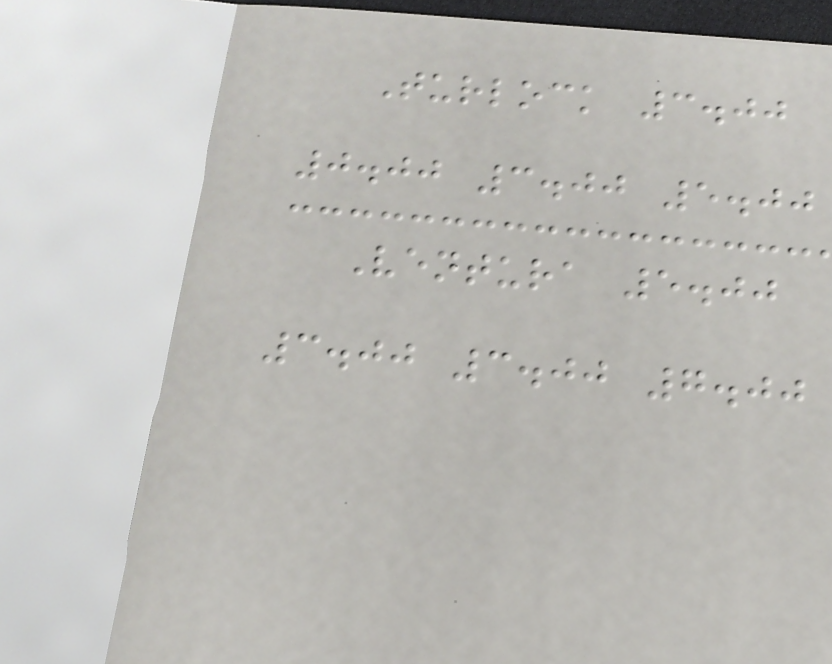Turlock 3.00
0.00 3.00 5.00
Ventura 5.00
3.00 3.00 7.00
